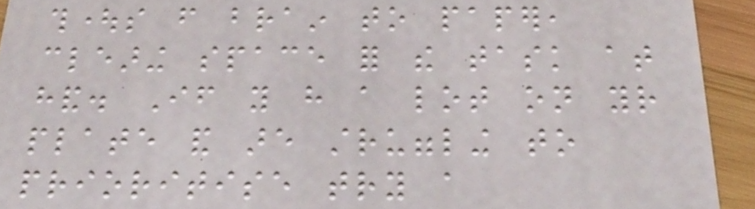thoughts from brain to paper,
clearing space for the task at
hand. If you have a lot on your
plate and are struggling to
prioritise try a
